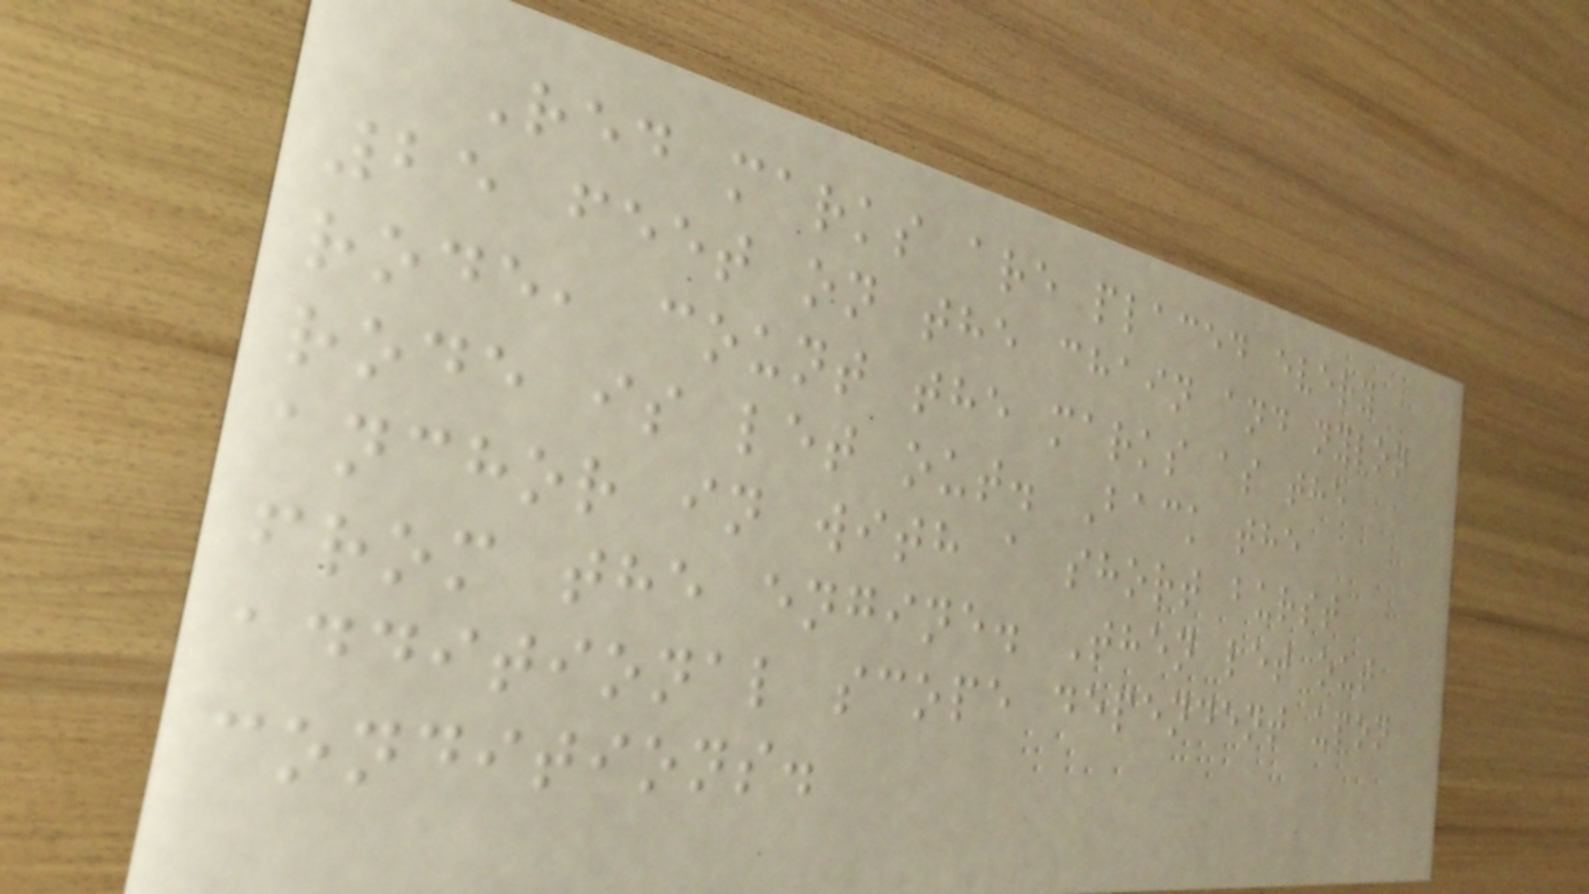Red marks are placed every
25 feet on the chain and nylon
rode, count the marks as the
rode is let out. Back the
anchor in with a short burst
from the engine. Then let out
additional scope dependent upon
conditions.
